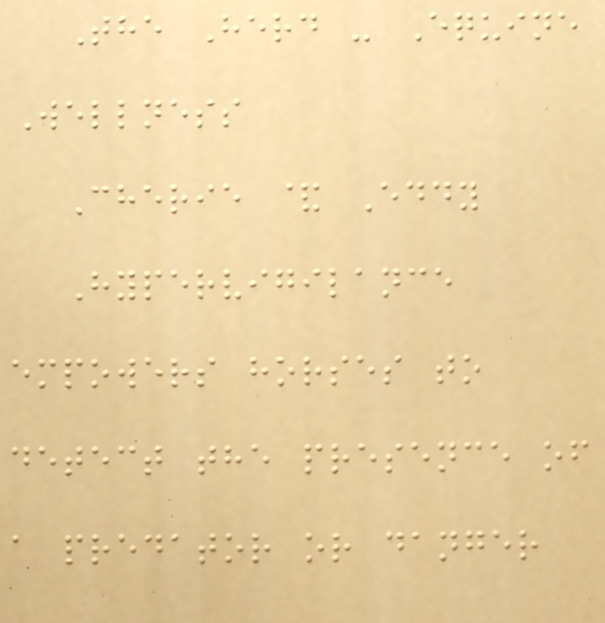The Herd - Equine
Wellness
Cherie & Eddy
Hypervigilance
empowers horses to
detect the presence of
a predator or danger
